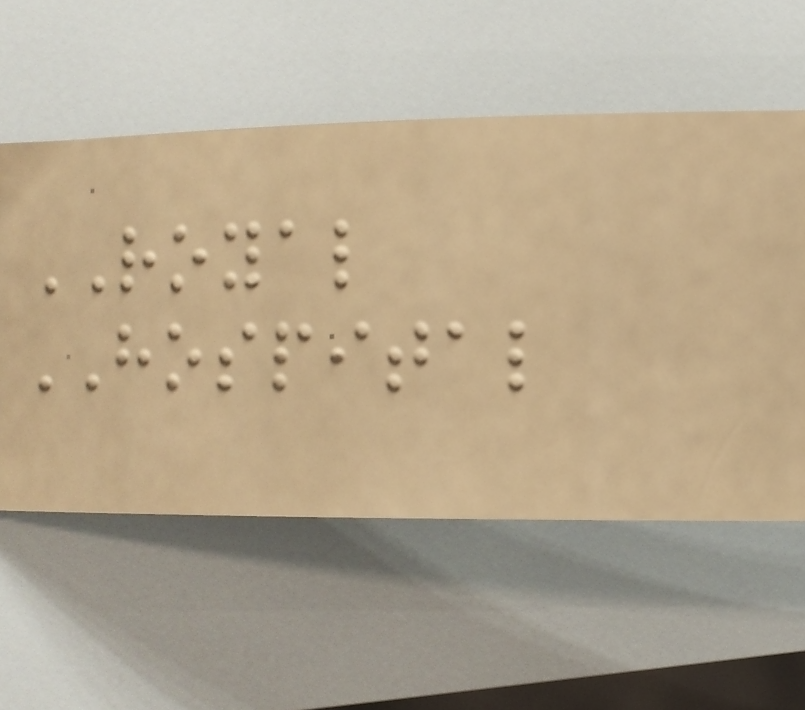ROYAL
HOSPITAL
